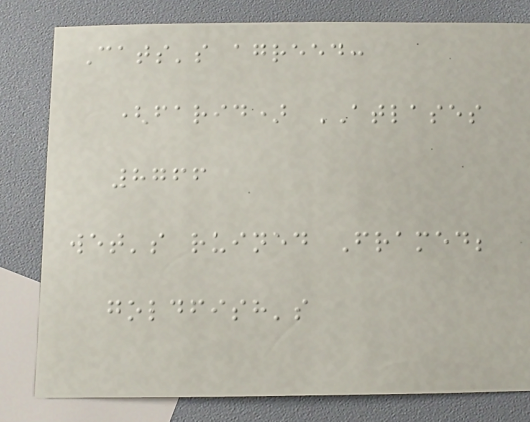Cats's agreed:
(farid) ATLASES
8766
wet's ruined Framed;
goldfish's
